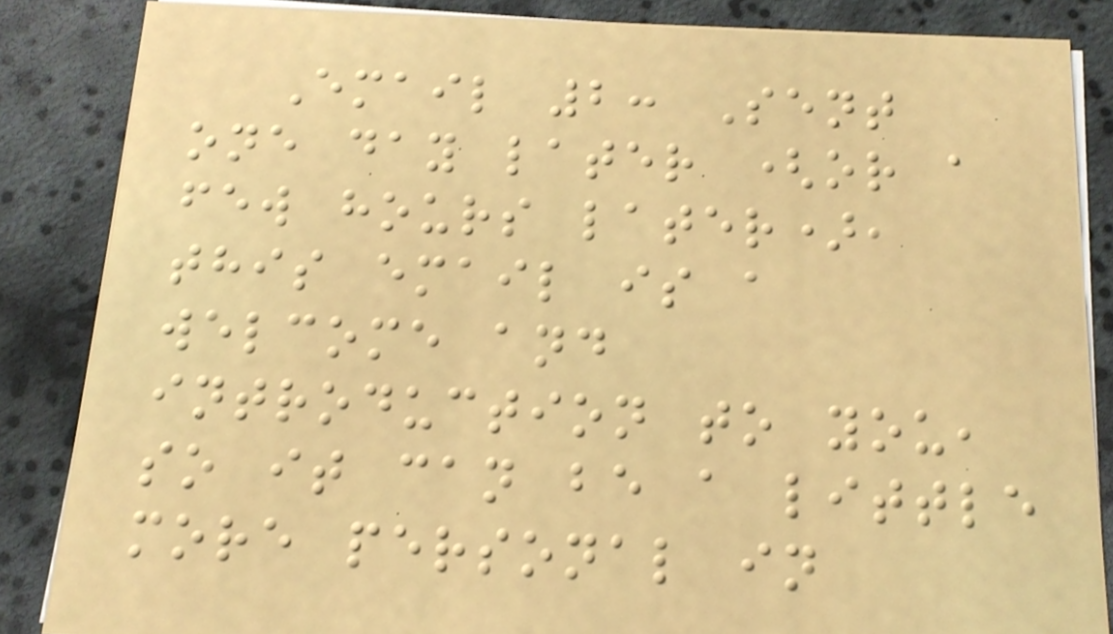Email 2: Sent
one day later (or a
few hours later),
this email is a
welcome and
introduction to you,
so it can be a little
more personal in
